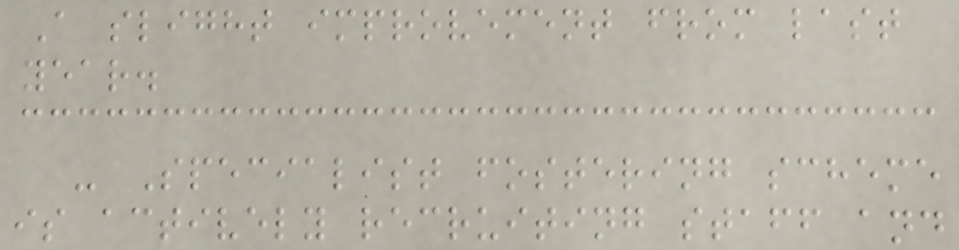A slight improvement from last
year.
- Specialist fostering scheme
is actively recruiting staff and
